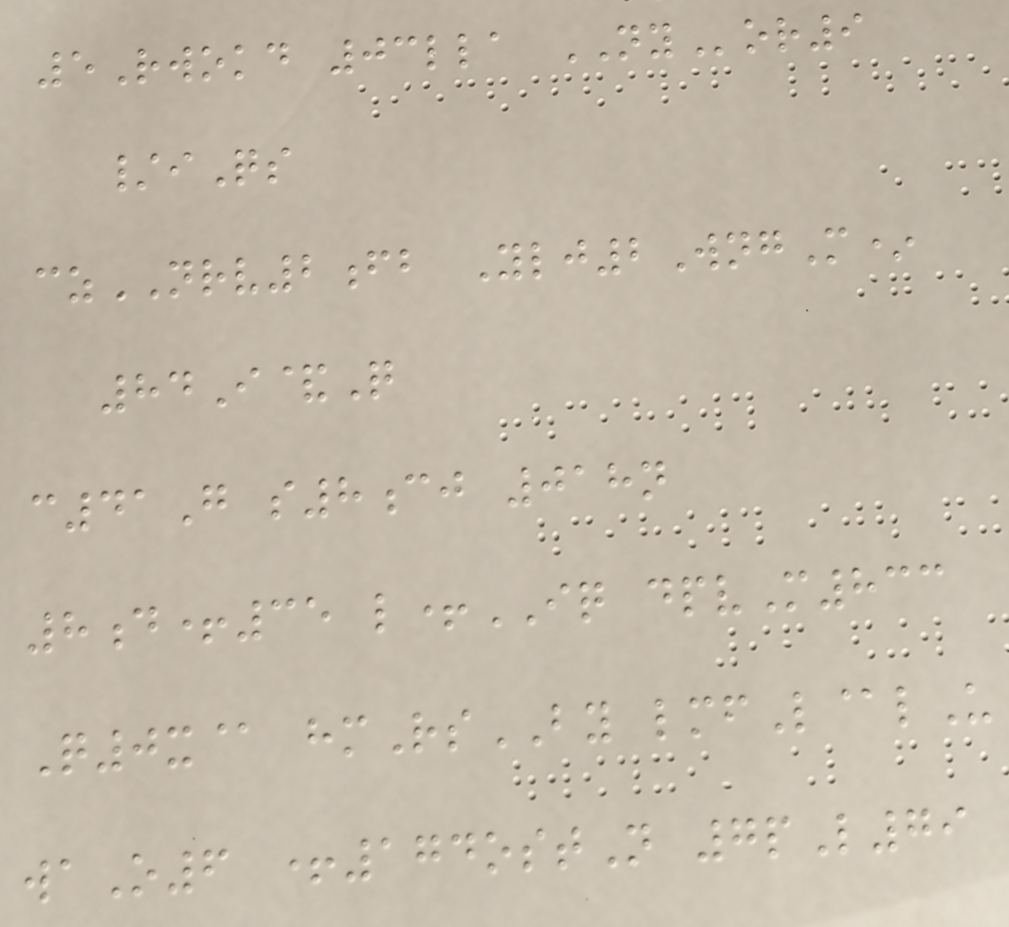5Rwokd 03lla NYor9
/iQs
czNRV2fb Ylj2WngM*
84I&Q
c41G s8cj 018n
8d+35 l+IQ dpvM833
Q0x@ hmRsBY lmfL@lU
waO6 +174ostN 7pL79
